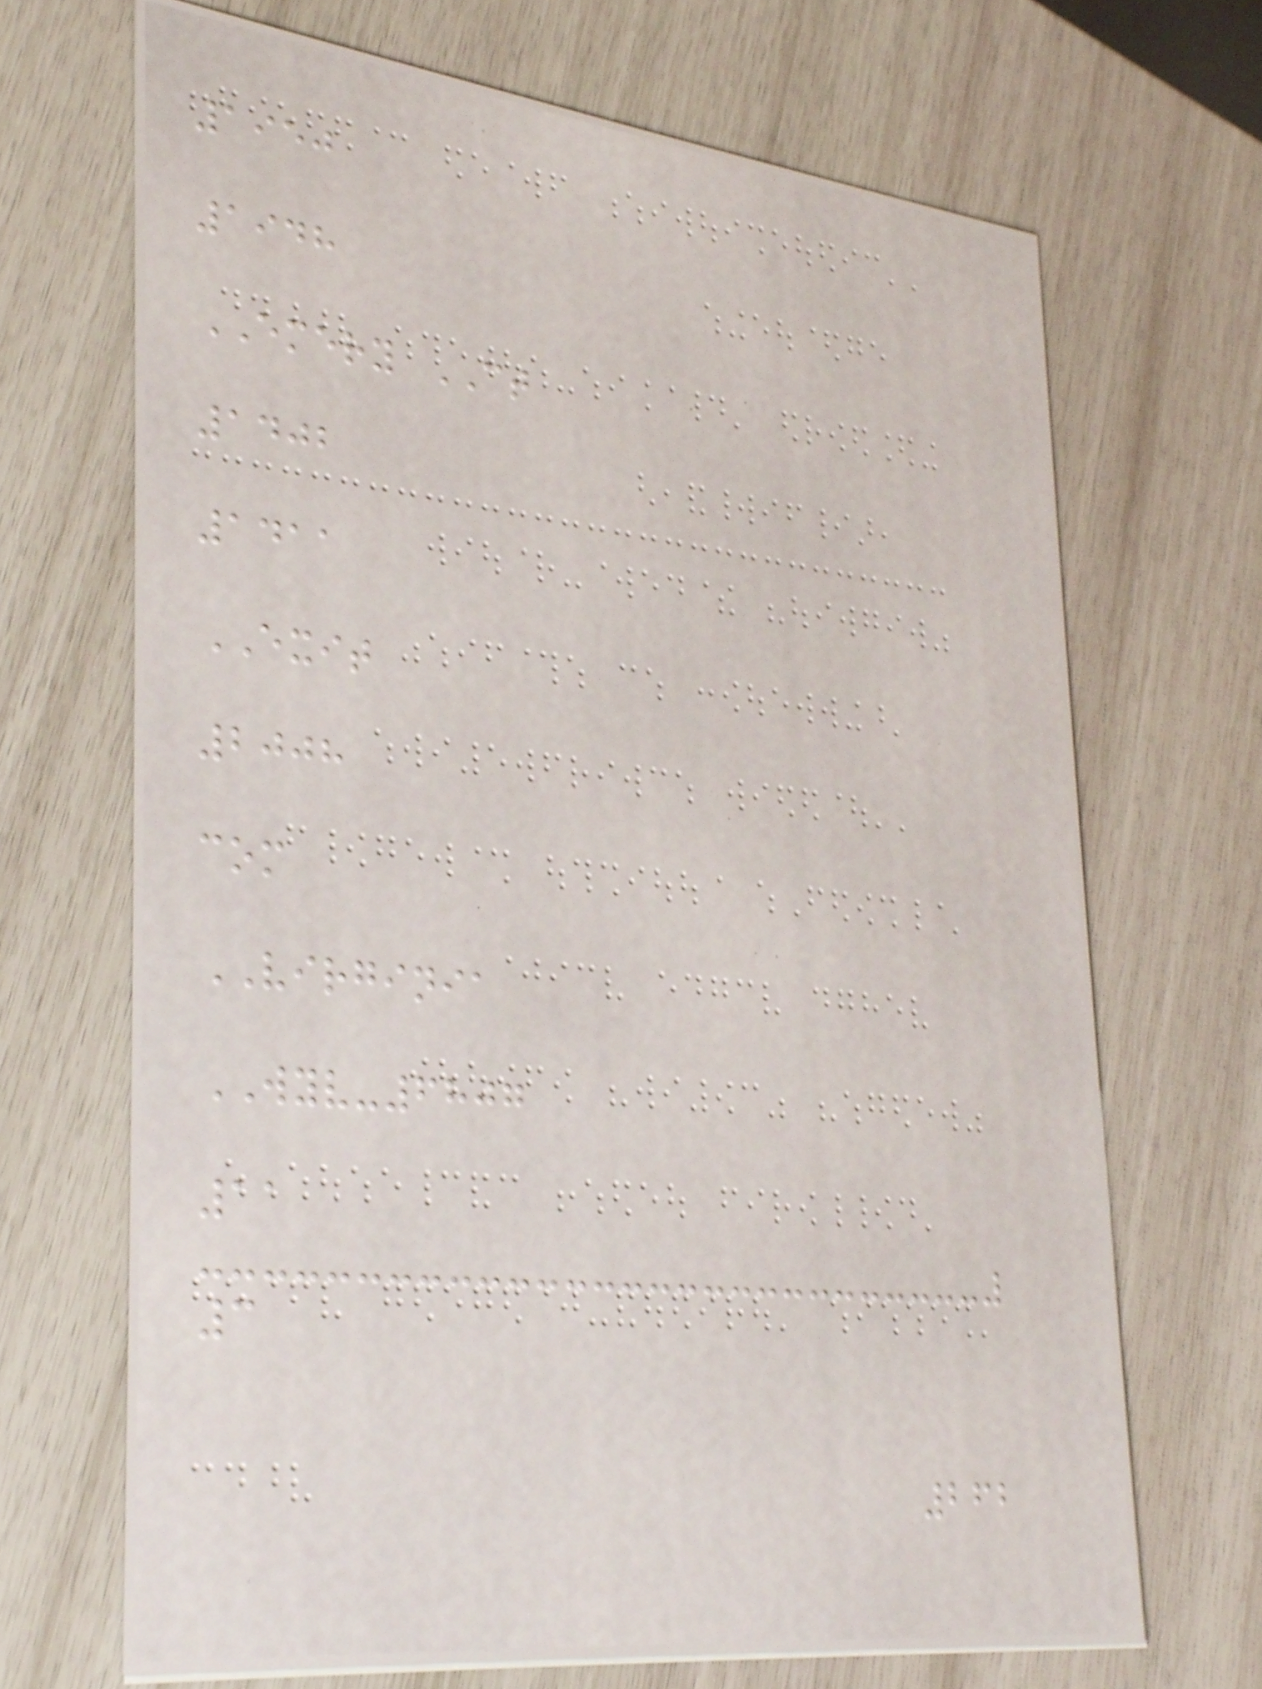1950
1948
EMERY CT
1402
1411
EXIT
2008
com
VIRGINIA
WYV-6807
11
3
262
